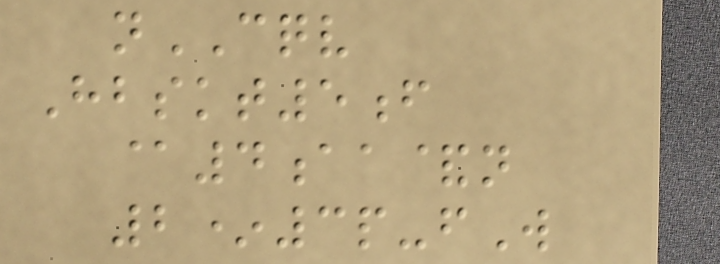nCQV
Hbskt5f
@4aa&n
2*3p-fW
